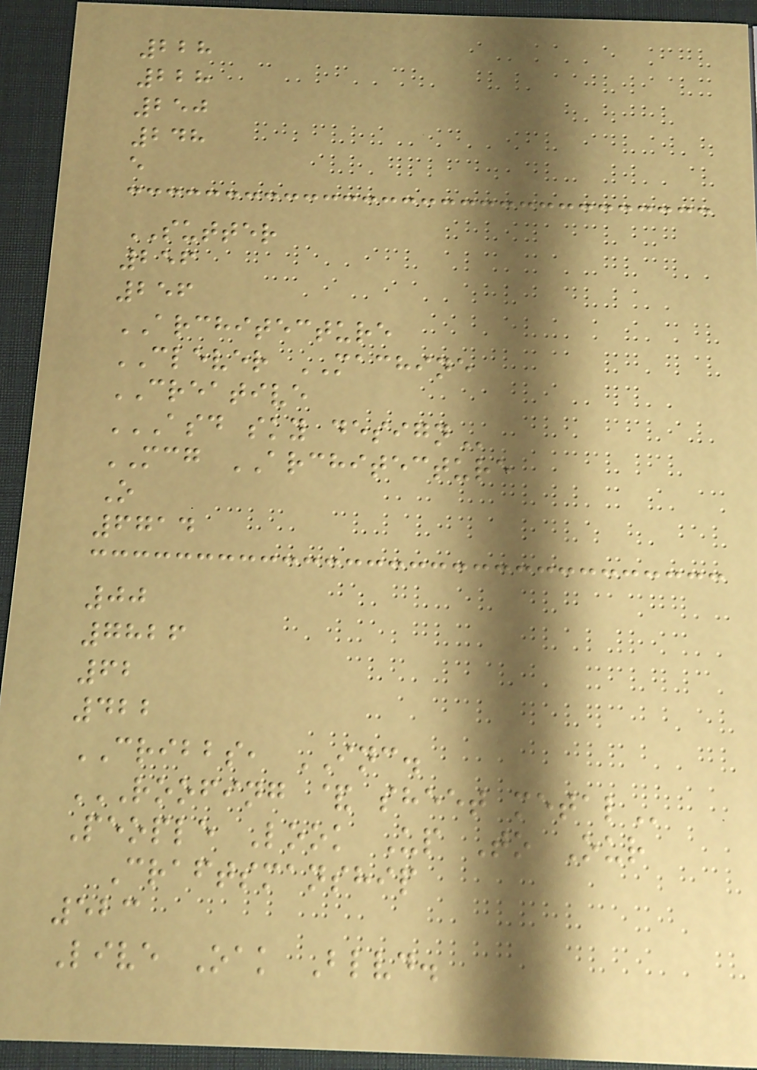228
228
250
248
e
SUTTER
256
256
ARCHITECTURE
CLEVER MACHINE
CREATIVE
ASD SKY DESIGN
MCG ARCHITECTURE
O
6714
00
7826
62
422
CRIBBS, INC.
ROOFING & SHEET METAL
People Look Up To Our
Craftsmanship
523
Live Oak Blvd.
